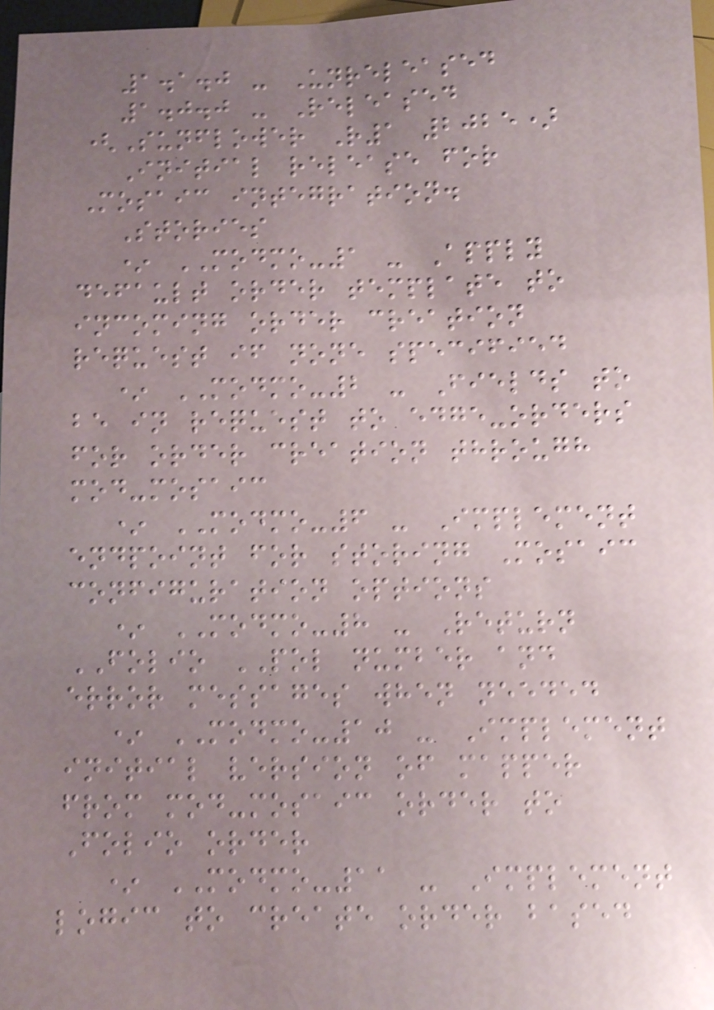1.1.0 - Unreleased
1.0.0 - Released
(Sunflower R1 2025)
Initial release for
Mosaic integration.
Stories
* MODMO-1 - Apply
default order template to
incoming order creation
request if none specified
* MODMO-2 - Fields to
be in request to edge-orders
for order creation through
mod-mosaic
* MODMO-6 - Implement
endpoint for storing Mosaic
configuration options
* MODMO-8 - Return
FOLIO POL number and
error messages when needed
* MODMO-10 - Implement
initial version of mapper
from mod-mosaic order to
Folio order
* MODMO-11 - Implement
logic to create order based
